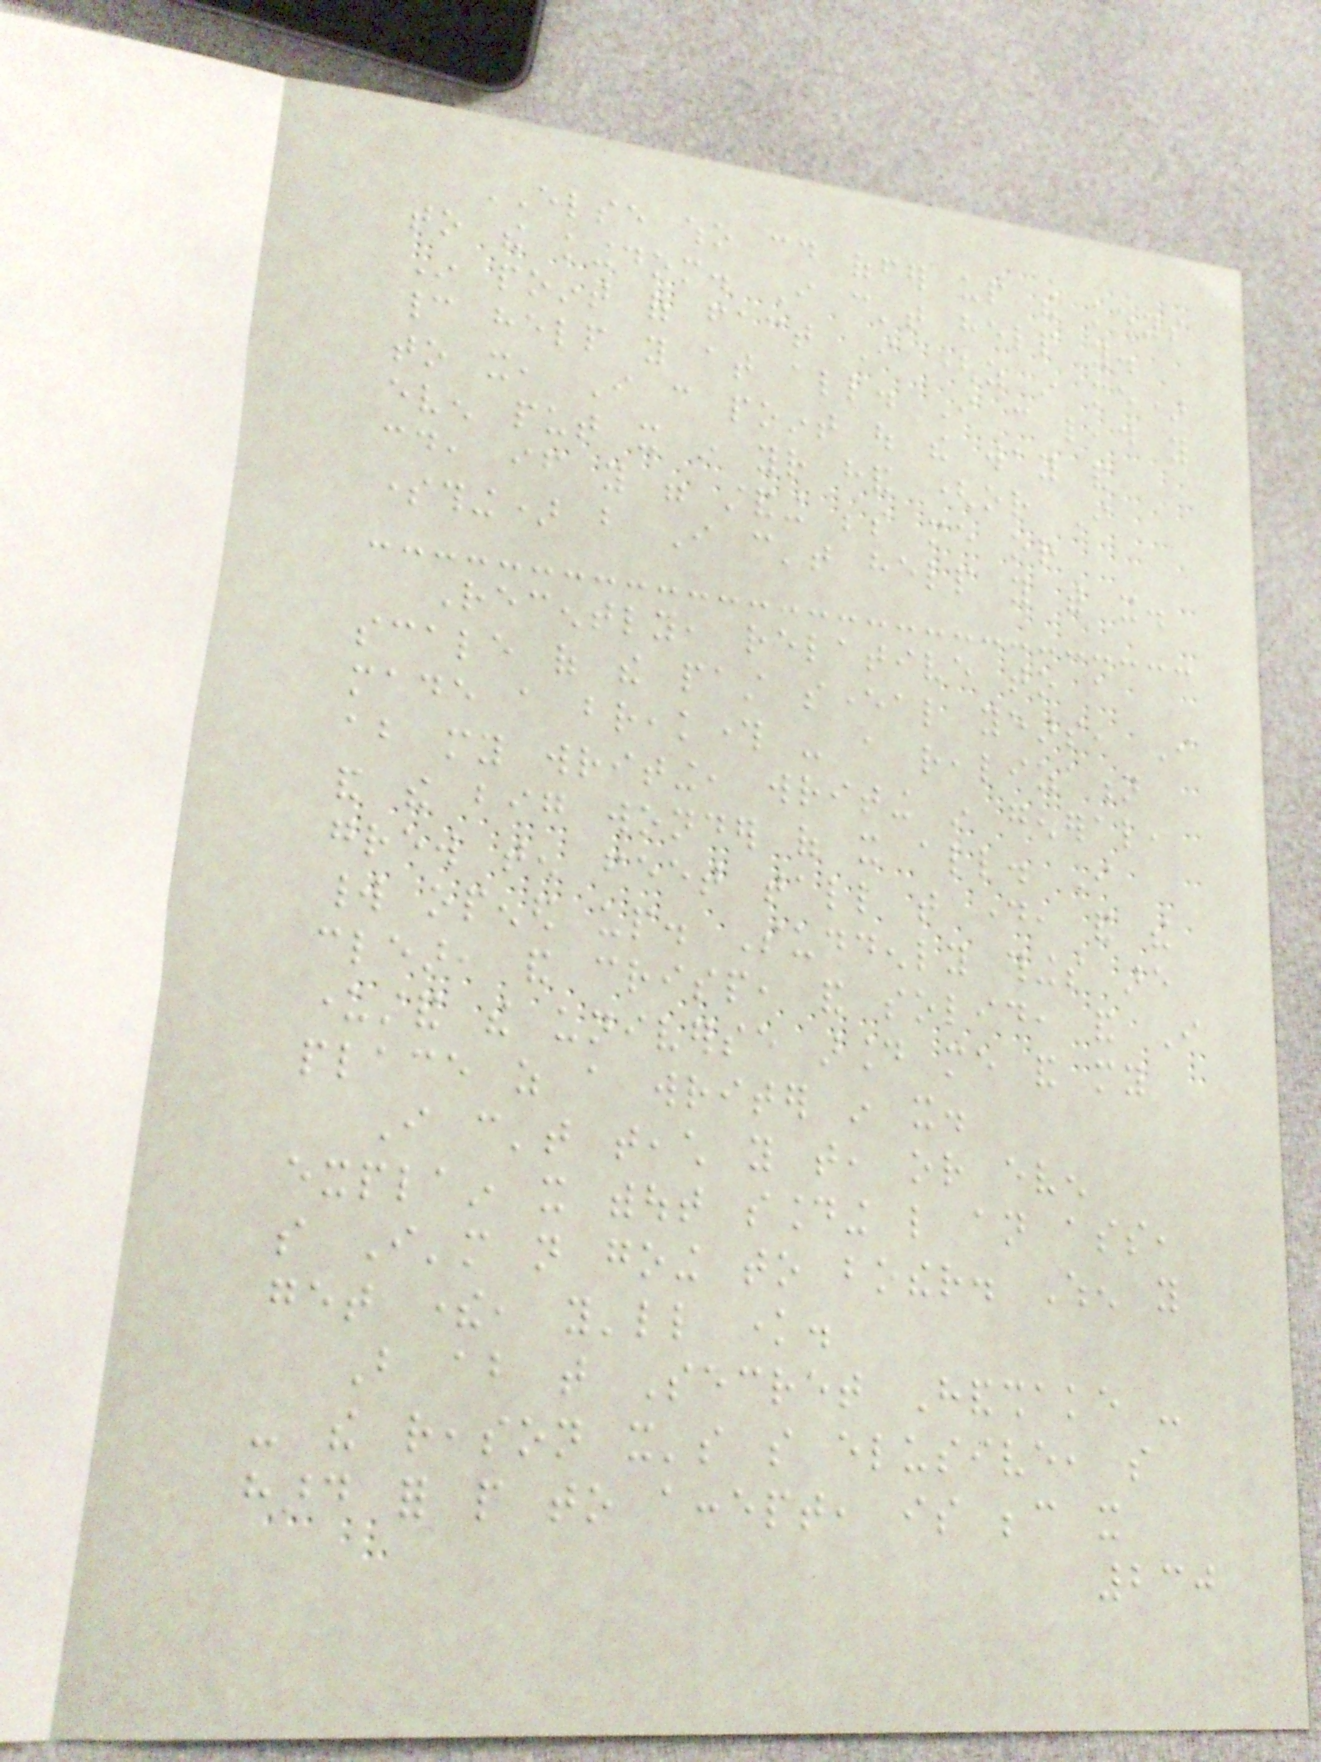ELSE who could offer up the keys
to the kingdom. I can't help you.
In point of fact I (as in me)
cannot help you at all. I can lead you
to it, I can point out the way and
even put it in your hand (or I
could, if you were standing beside me or
something) but I can't help you with it.
Recently, relative to a
scale of the past several years, I
made a breakthrough - a realization
about my writing, writing in general,
and the big wonder of it all. I
grew ten feet tall that day, and the
world opened up. Suddenly things are
clear, and crisp, and solid, and I
understand the universe around me and my
place as a writer in it.
I can't teach you that, or even
explain it without sounding like an ass,
so I'm not going to bother. When you
get there, you'll know.
But about that Secret Handshake -
- the reason it's so elusive, so
hard for people to accept, is because it
230
